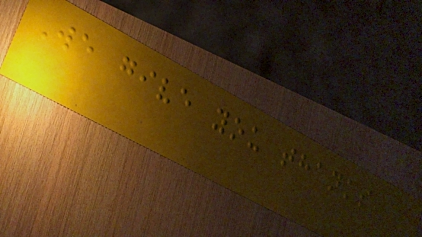We give you thanks
